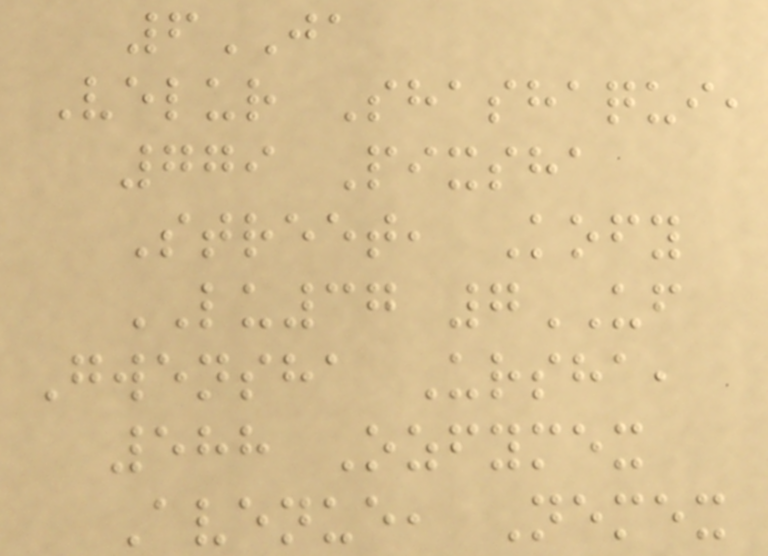6JA
Velur Shashaqui,
779 Pixsha
Street, Kofy
LU37 7UF
Gwensha Ursha,
588 Ozfymex
Avenue, Nemex
